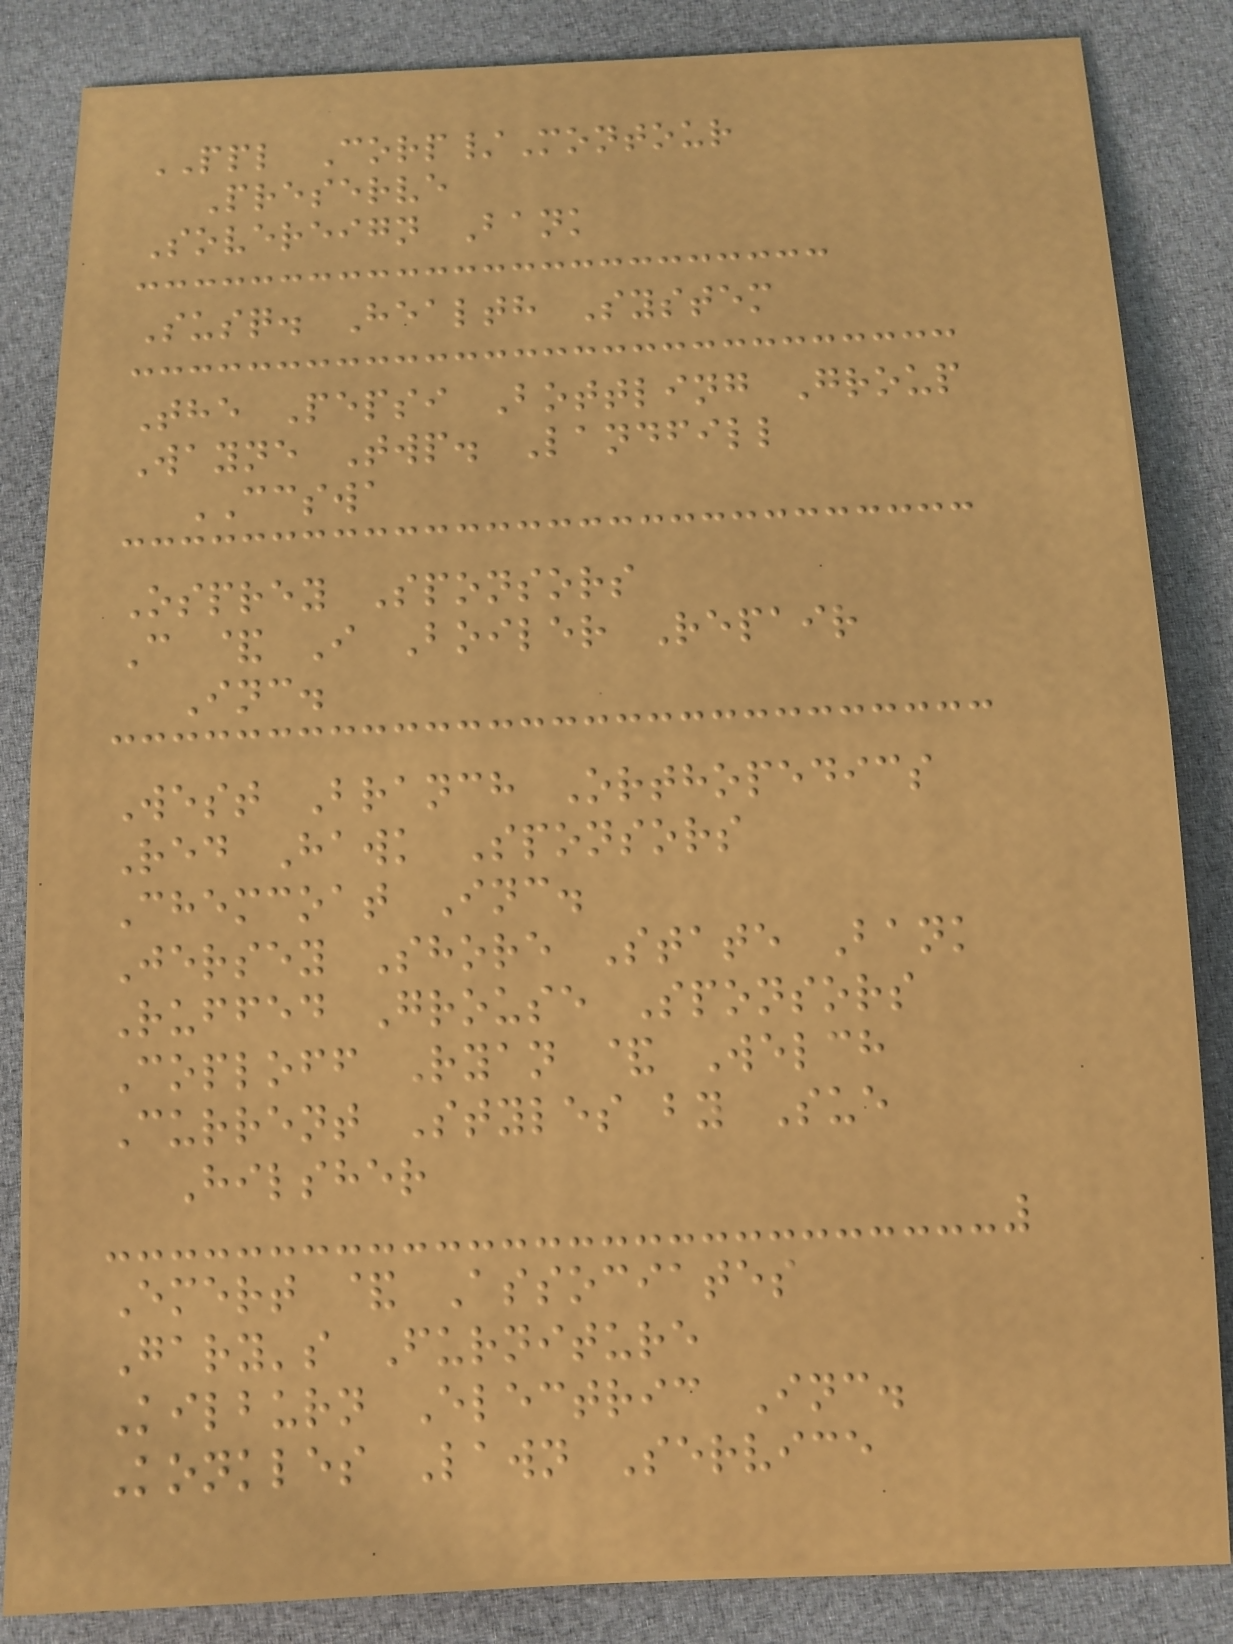PPL Corp/Montour
Preserve
Sovereign Bank
Susq. Health System
The Pepsi Bottling Group
Wayne Twp. Landfill
CCSWA
Osprey Sponsors
C & I Boiler Repair
Inc.
West Branch Orthopedics
Red Hawk Sponsors
Chemcoat Inc.
Jersey Shore State Bank
Ruffed Grouse Sponsors
Coploff Ryan & Welch
Current Styles by Sue
Hilsher
Emert & Associates
Gary's Furniture
Kilburn Electric Inc.
Konkles Lawn Service
